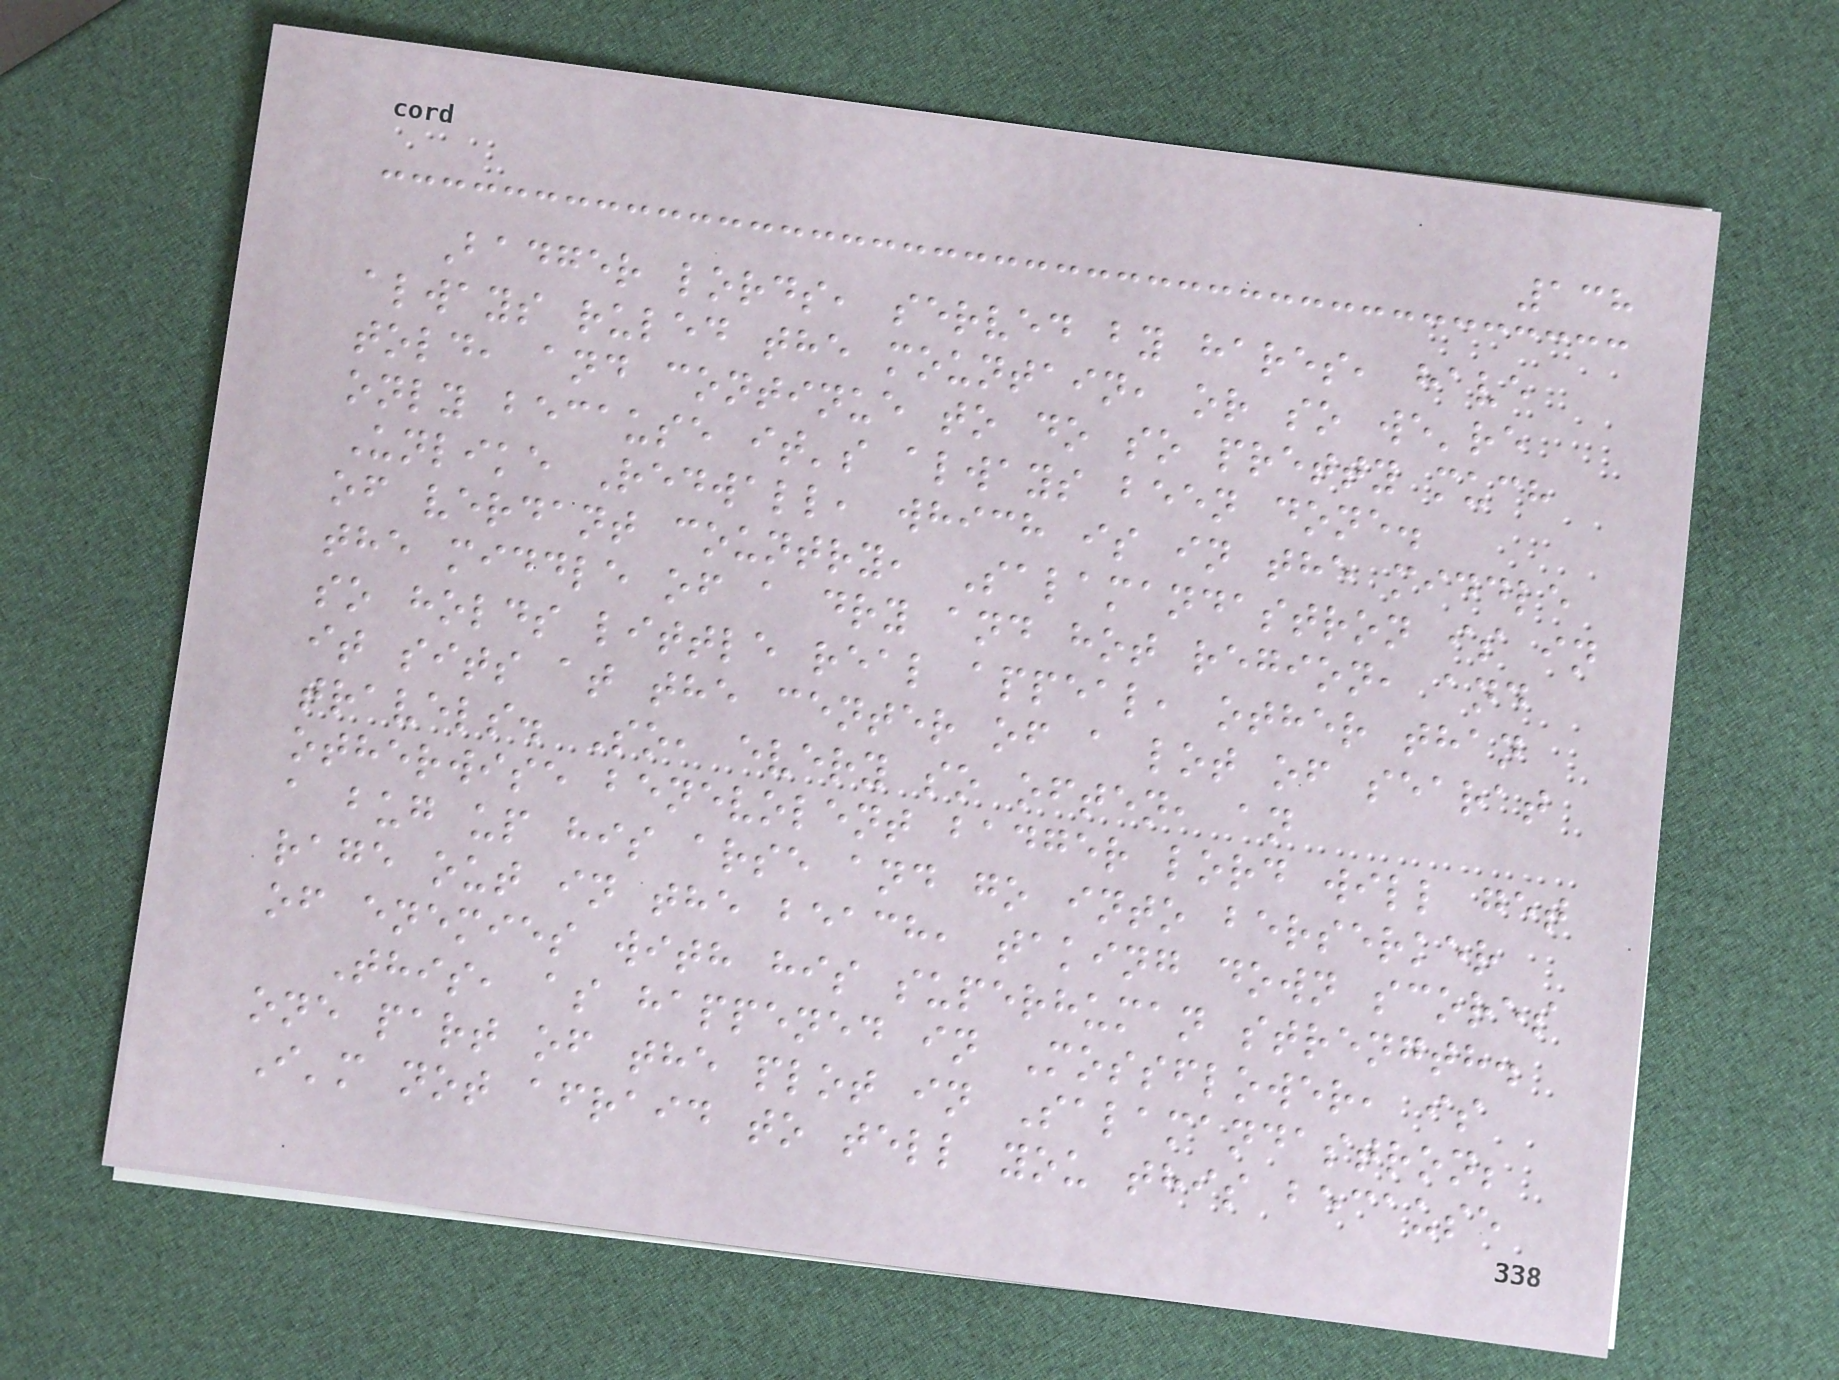138
Badger lords, served by hares, have
always ruled the mountain, or so we're
told, and continue to do so pretty much
only because it's always been done.
Unlike Redwall, which is in the middle
of verdant country, Salamandastron is in
the middle of a dry and hot region, and
so holds little real appeal, other than
it sits at the center of a lot of searat
travels. So, every so often, an
otherwise benevolent badger lord will get
a bug up his arse and go into berserker
rage out in the beach, taking down scores
of enemies with his superhuman strength.
This, as happened in Mossflower, is
one part of the plot in Salamandastron;
I'm not afraid to tell you this because
